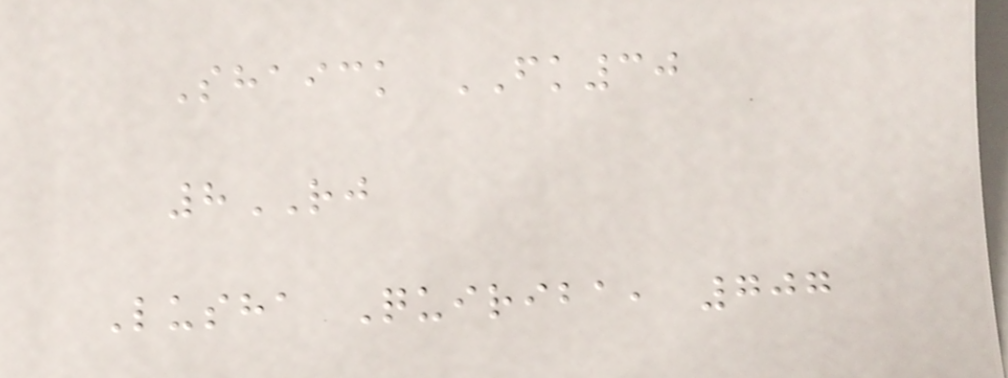Shaick FK30
8RJ
Lusha Quiriba, 707
